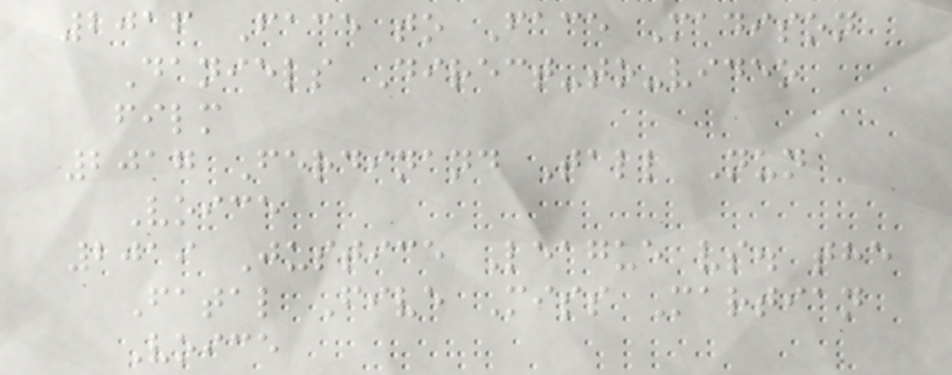2016 Face to Face Madison
Daniels Direct-to-video
film
2017 Ferdinand Tall Nun
Voice
2019 Justice League vs. the
Fatal Five Miss Martian
Voice
